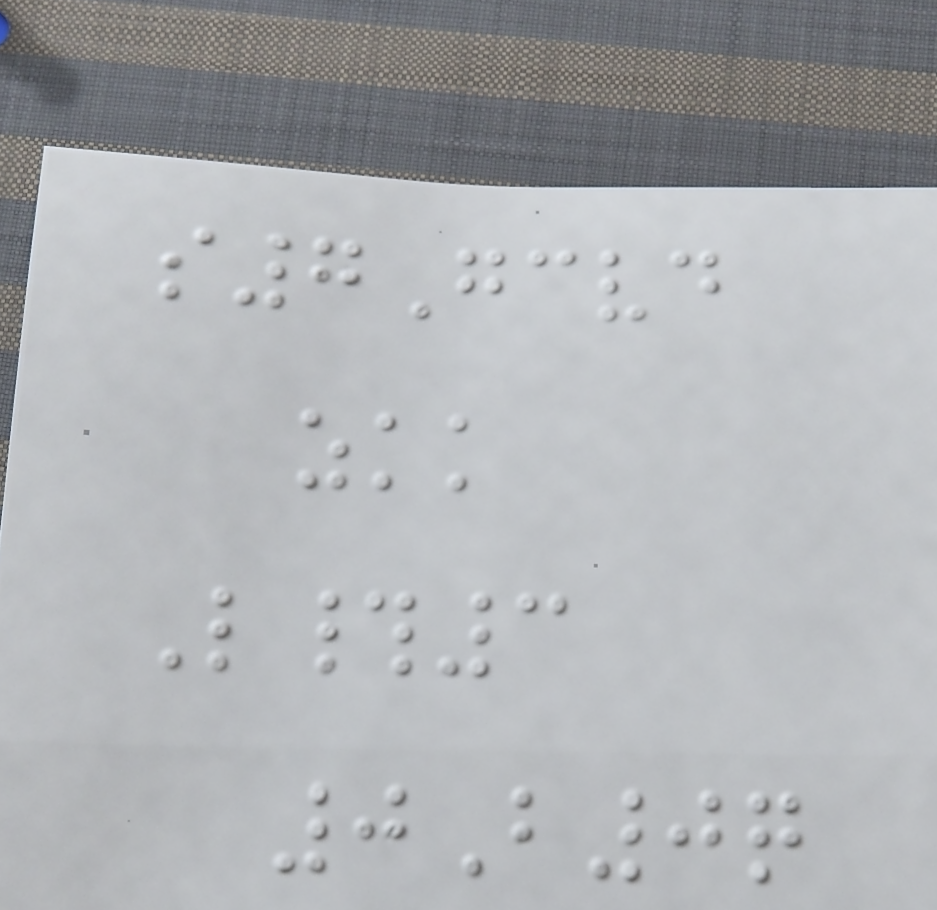s7Gcvd
zkk
L#3
0B0q
